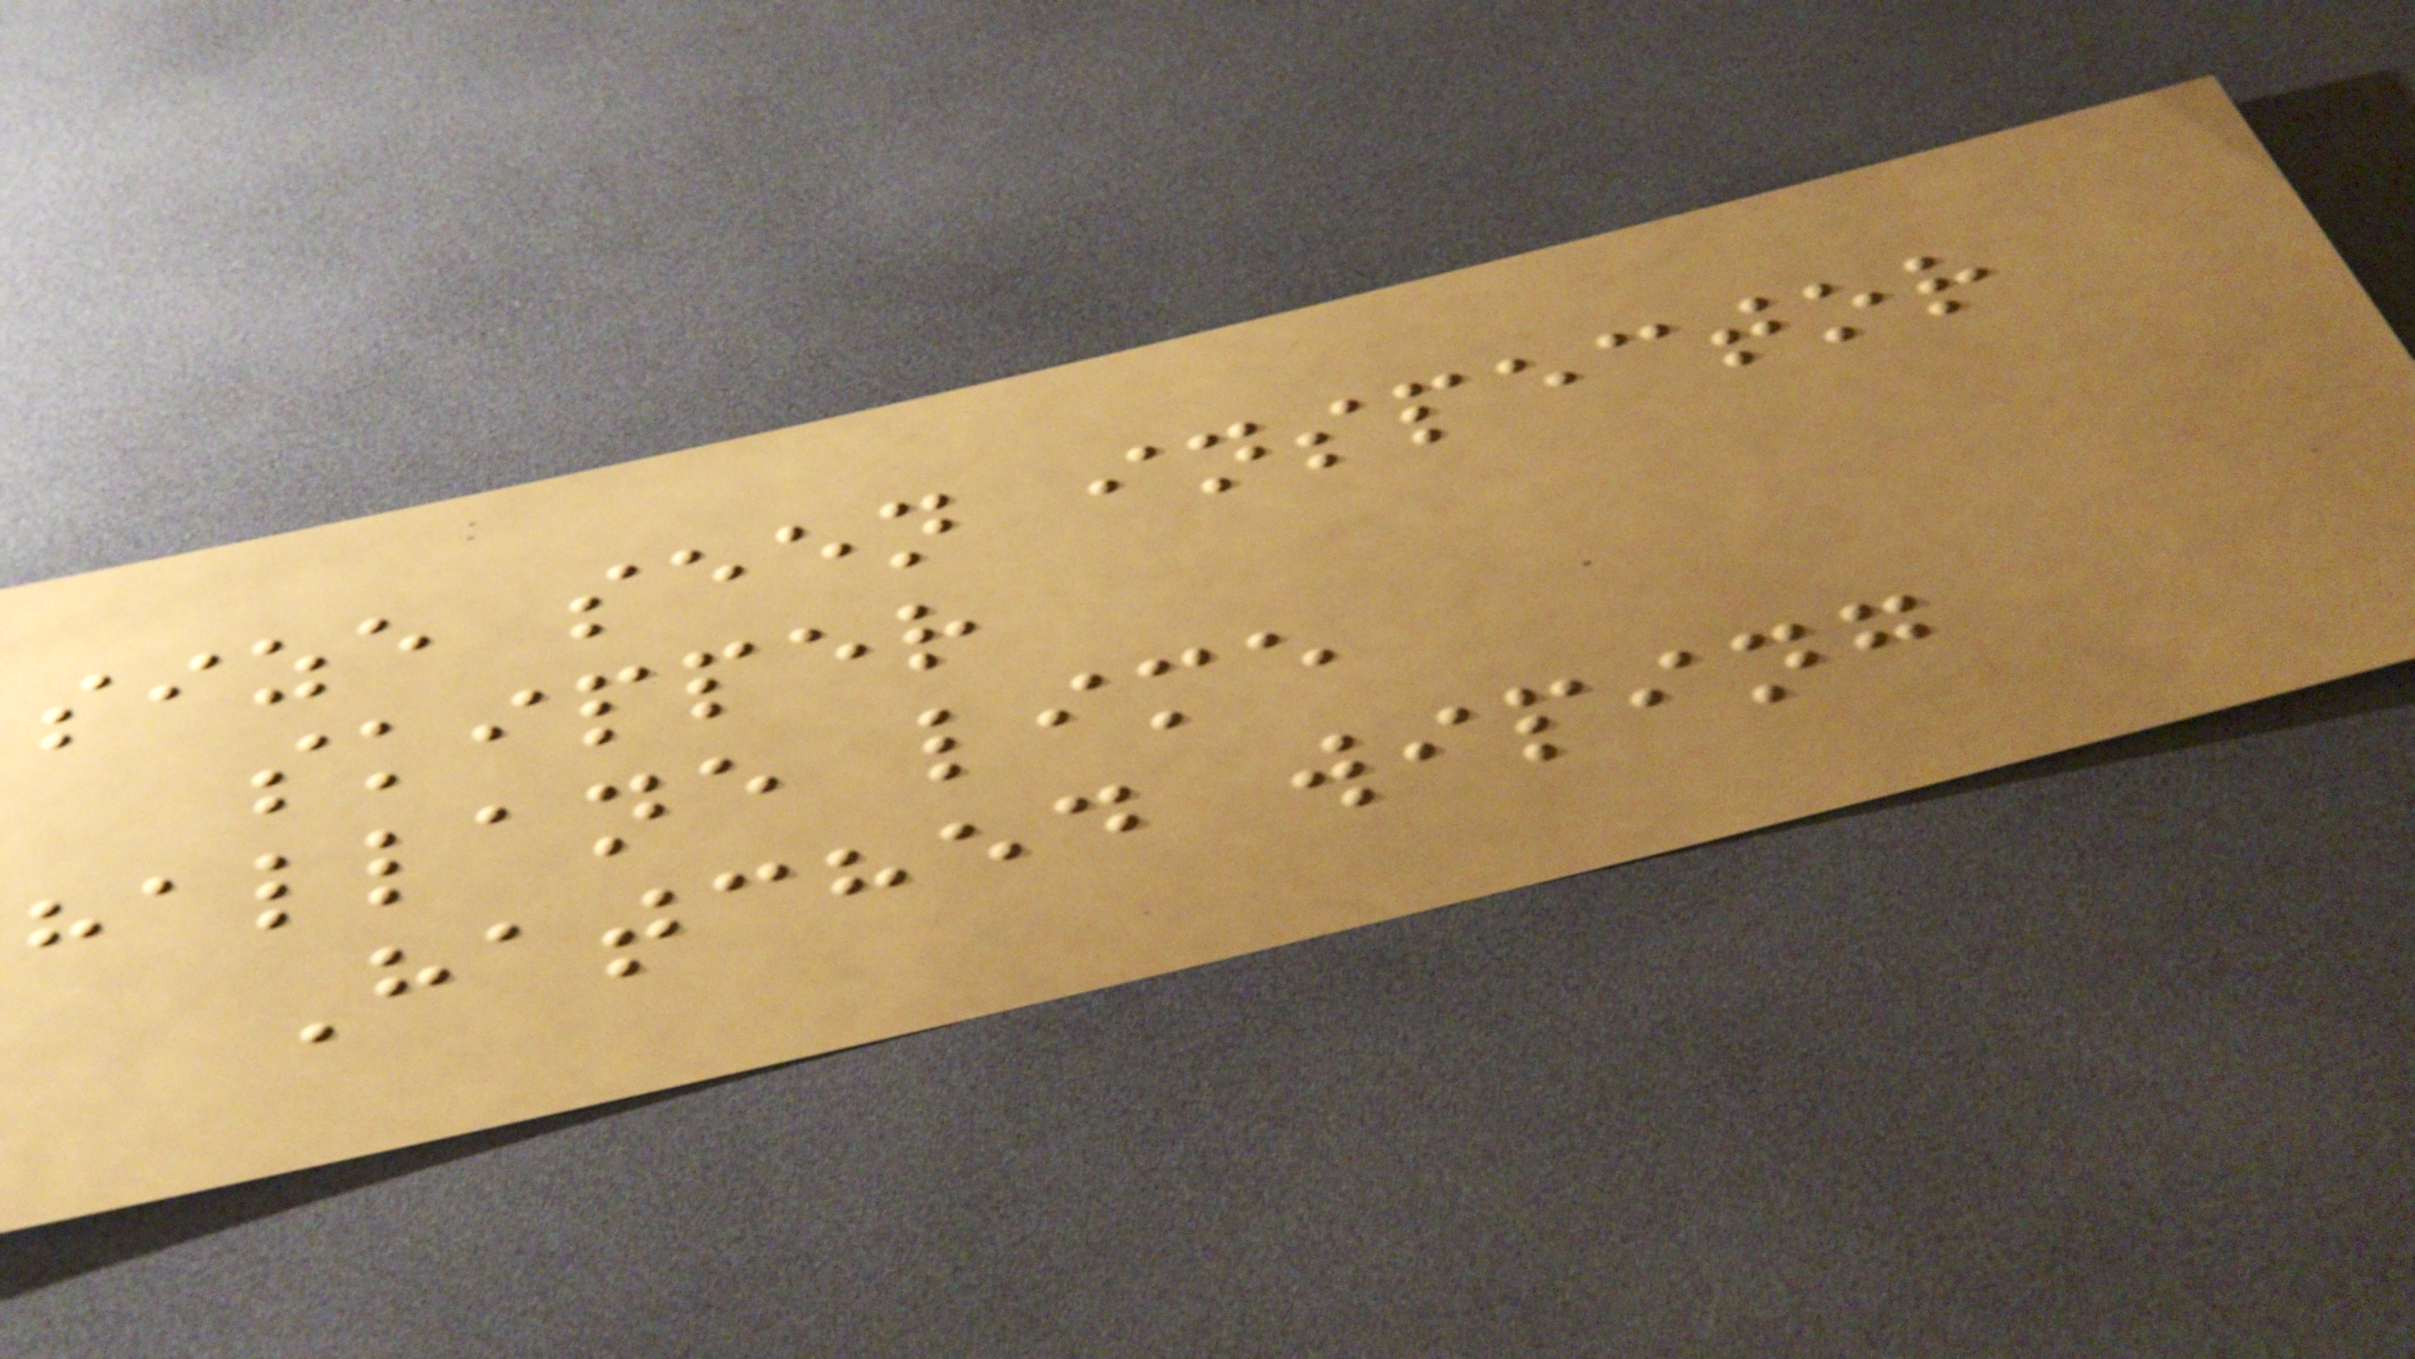size seen inspector
skipper
hallane lime
Hatched wiping
